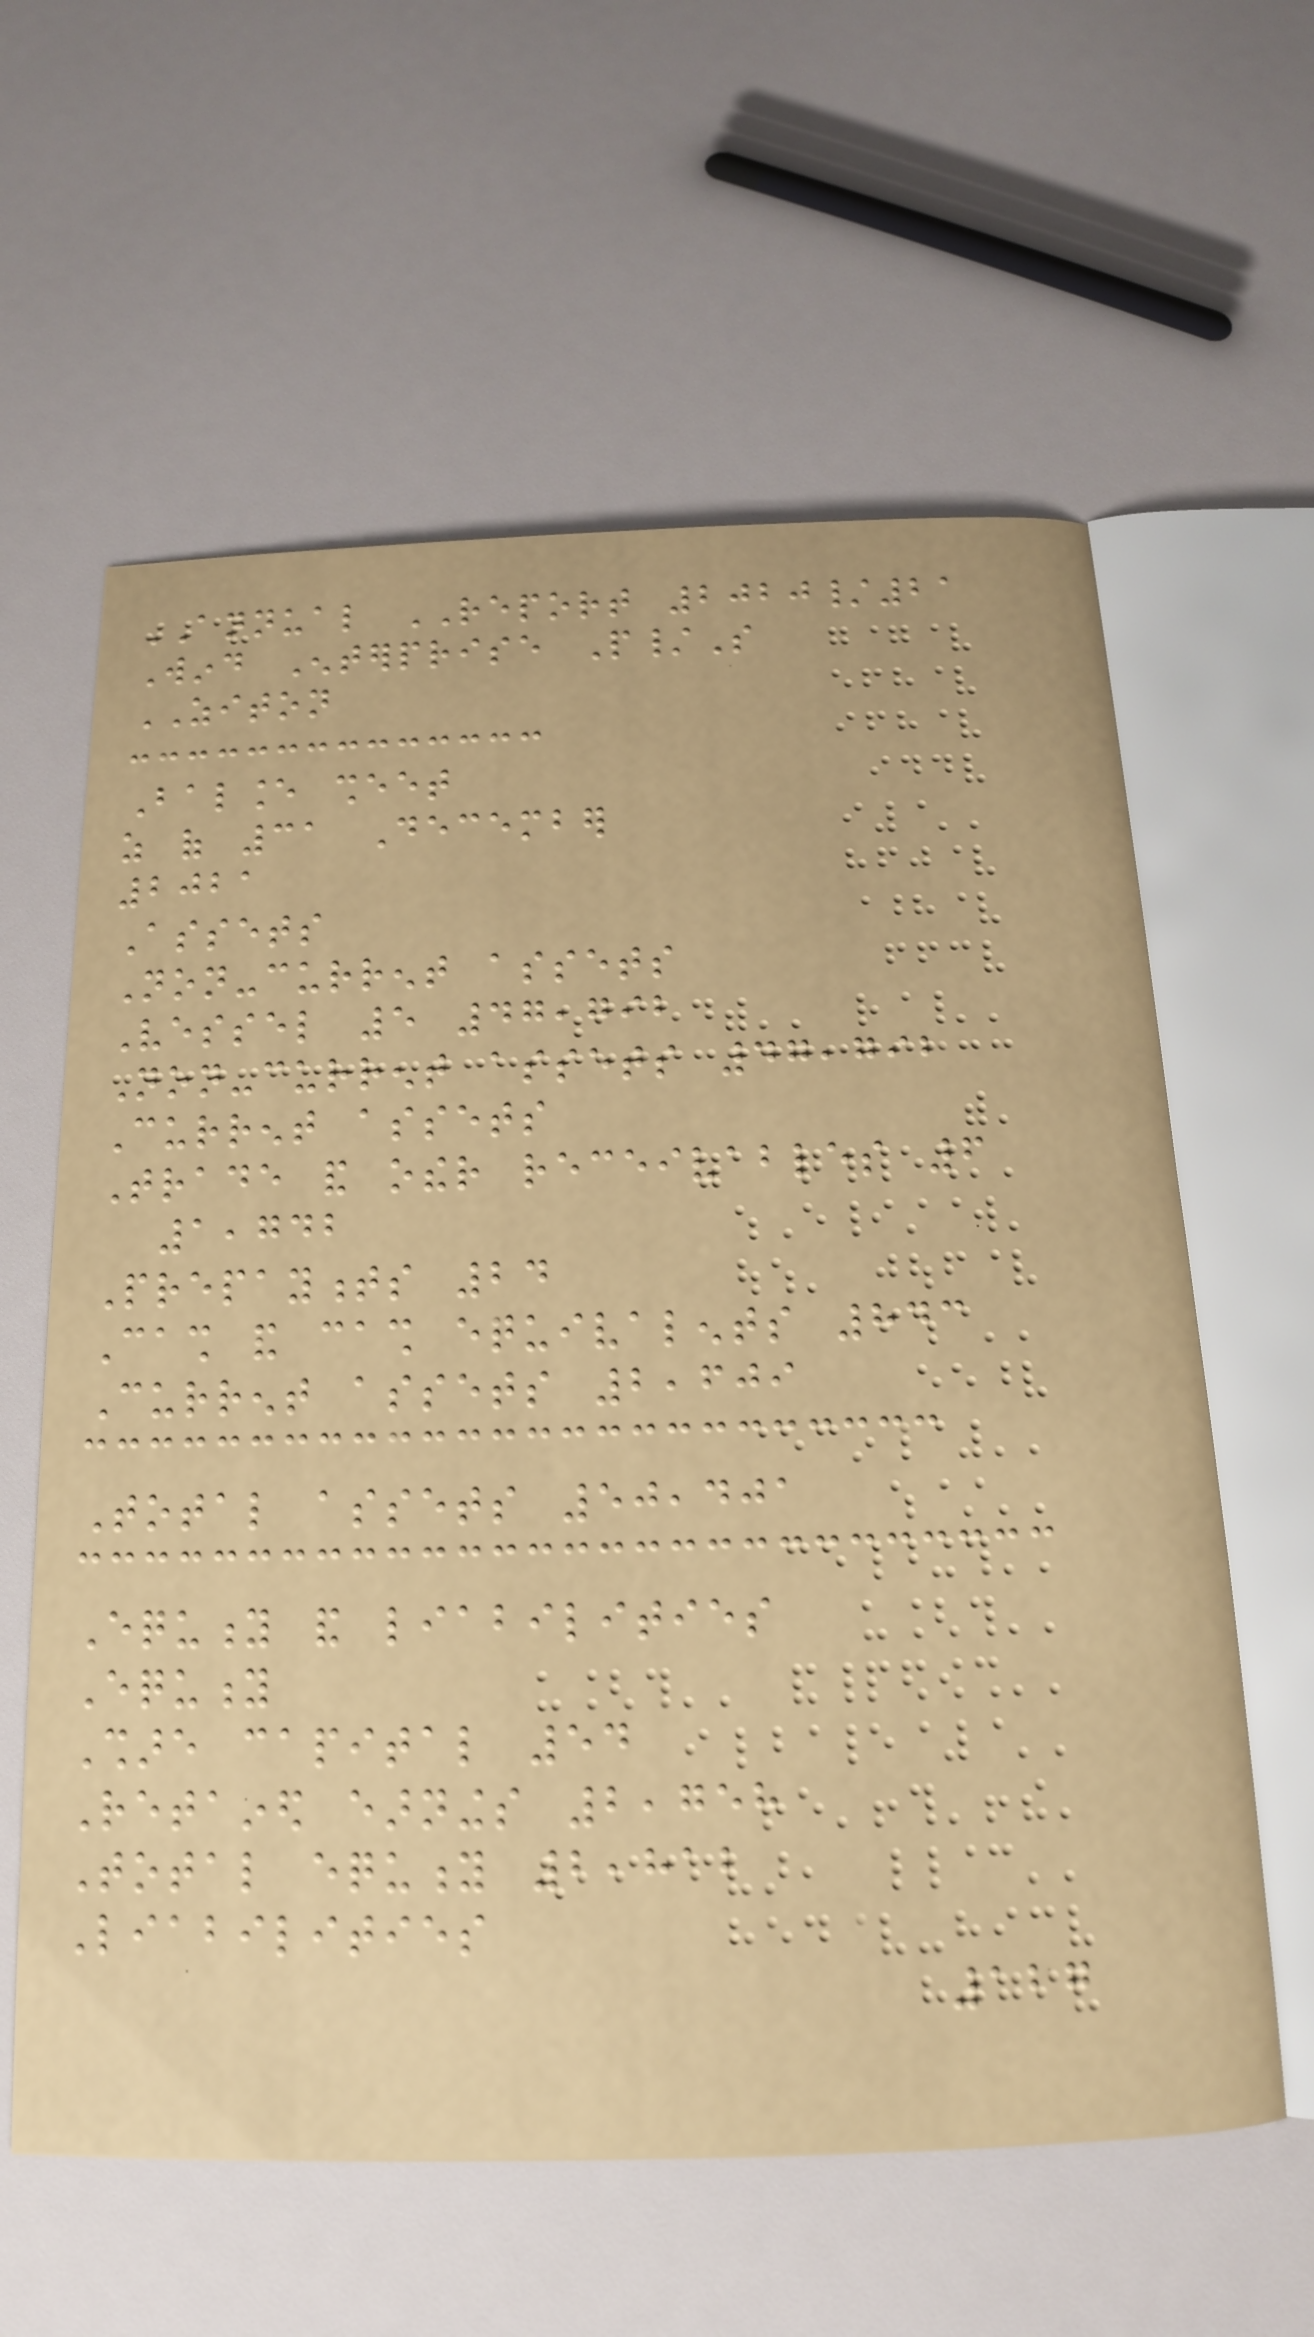ANNUAL REPORT 2020/21
Wind Enterprise P/S
ZITON
Balance sheet
as of 31 December
2021
Assets
Non-current assets
Vessel 5 47,792
Non-current assets 47,792
Current assets
Trade and other receivables 6
1,742
Prepayments 24
Cash and cash equivalents 843
Current assets 2,609
Total assets 50,401
Equity and liabilities
Equity
Share capital 54
Retained earnings 2,758
Total equity 2,812
Liabilities
127
